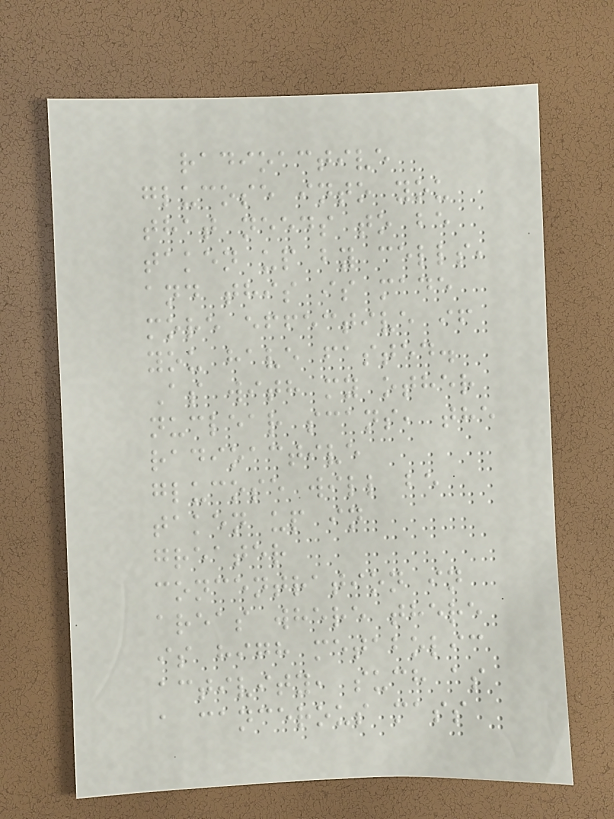radioactive
glucose into you
that needs to be
taken up by cells,
and this is made
more effective if
you have fasted.
As with my other
nuclear scans, the
radioactive
glucose will be
taken up in
greater
concentration in
areas where there
is high metabolic
activity, such as
a cancerous mass
